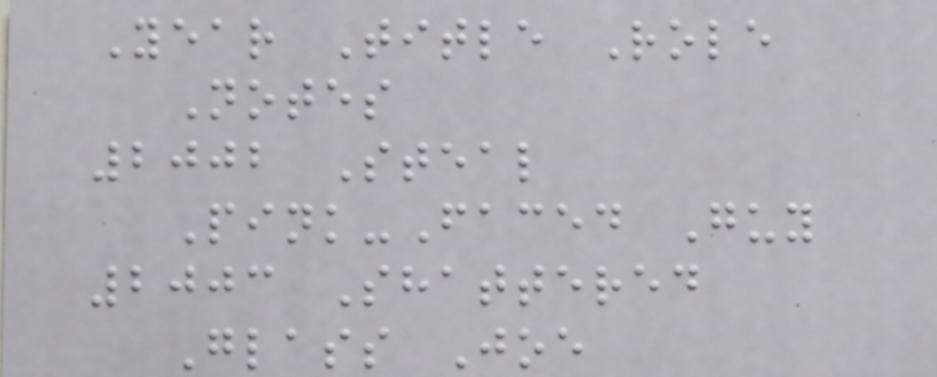Year Title Role
Notes
2002 Steal
Pink-Faced Guy
2003 Shattered
Glass Joe
